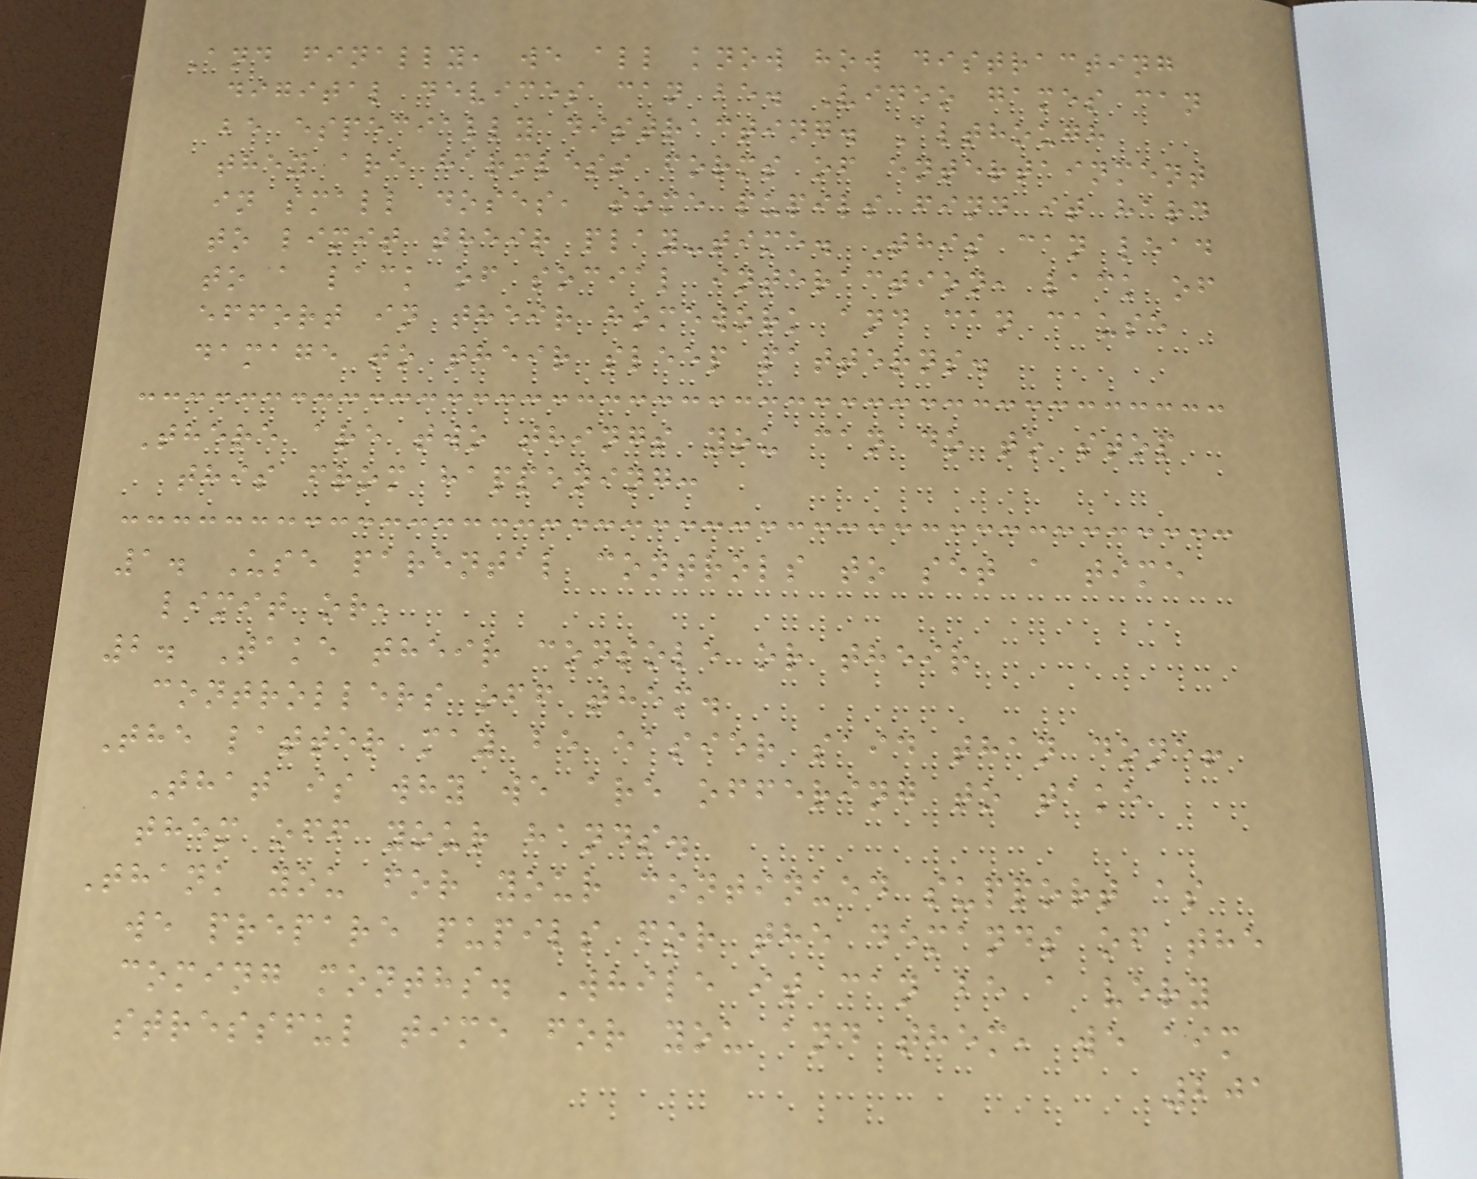And finally, we all know how distracting
digital devices can be. Video games can
be especially distracting. Although
they are harmless forms of entertainment
in small doses, some pupils find it hard
to limit their play-time. This can lead
to a lack of social interaction, lack of
effort in their homework and can cause
damage to their sleep patterns.
There are two things you can do to stop
this from happening:
1. Use parental controls to set a time
limit or,
2. Take their console or their
controllers off them.
The latter may be easier said than done!
That is why we are offering to take
them off your hands.
Thank you for your continued support as
we prepare pupils for the demands of the
coming months. While it can be a very
stressful time for you and them, we aim
201
